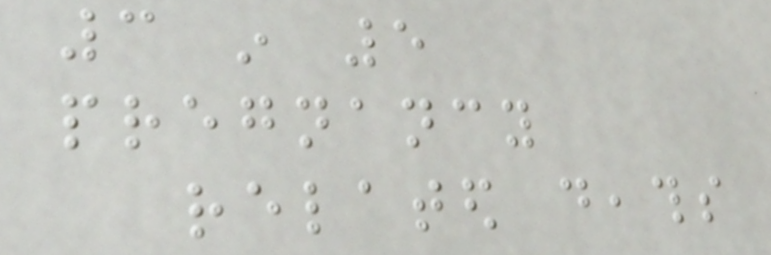3 in 5
pregnancy
related deaths
